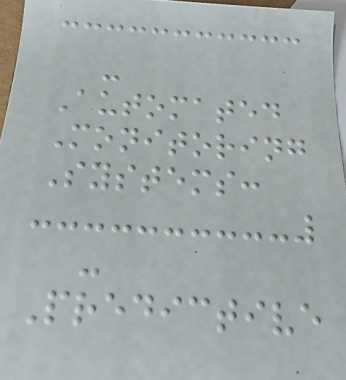-
Automated
Monitoring
Systems:
-
Predictive
